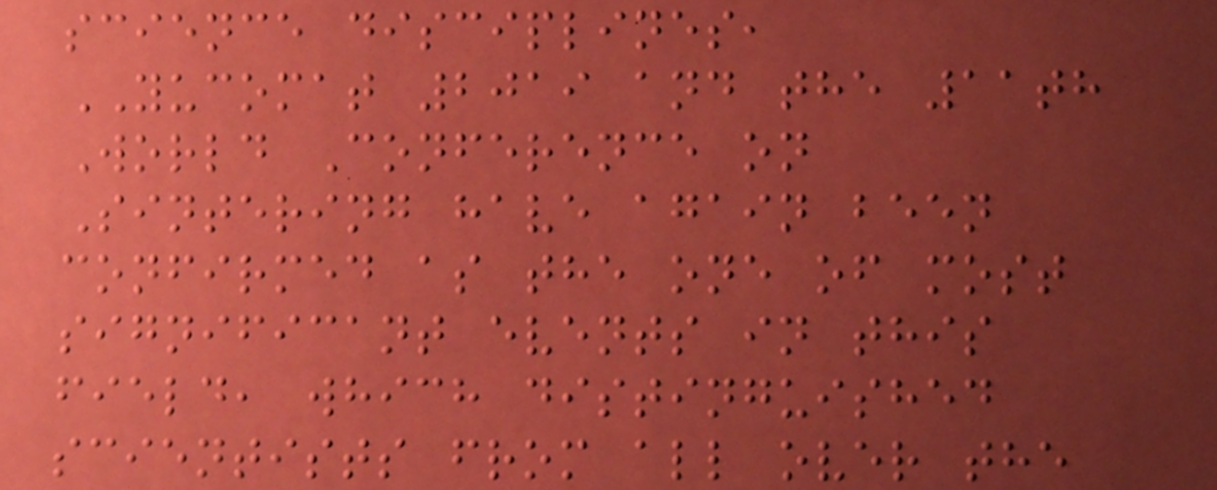science disciplines,
YUCOMAT 2019 and the 11th
World Conference on
Sintering have again been
confirmed as the one of most
significant events in this
field, which distinguished
scientists from all over the
